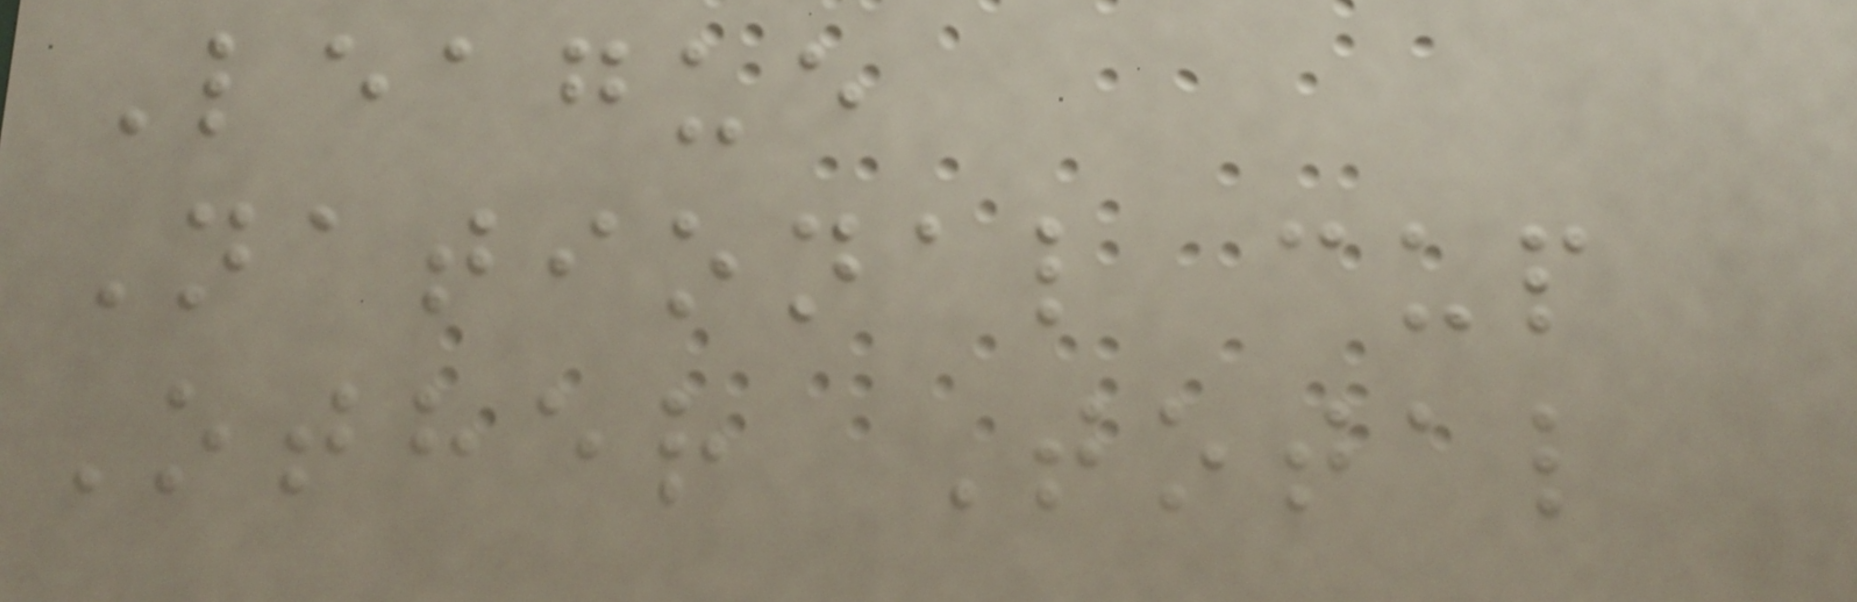League
National cup
Other Total
